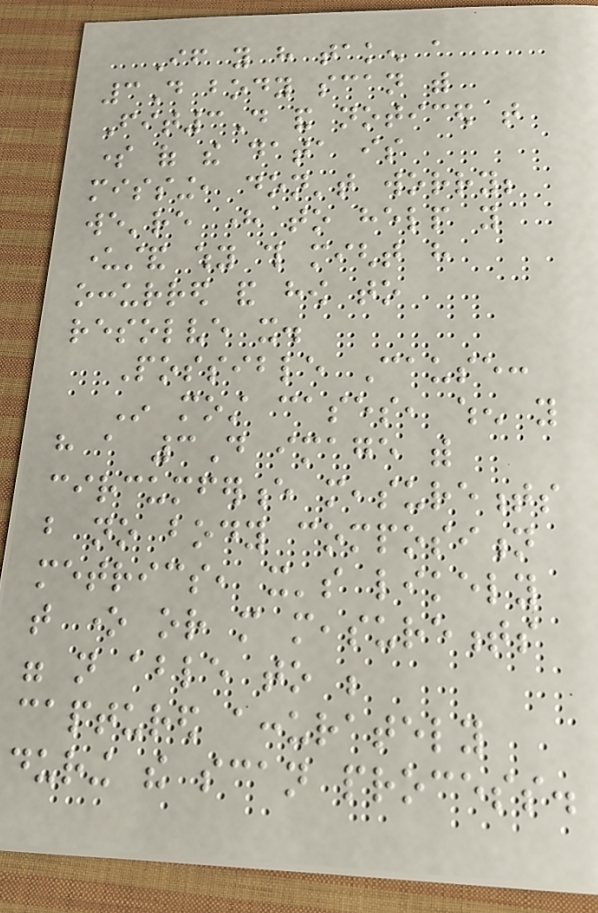If you have taken a
3D body scan with
Fit3D and noticed that
some of the data is
missing, don't worry;
we're here to help you
understand why this might have
occurred and how to
resolve it.
Possible Cause:
In most cases, when you
have a 3D image with
circumference measurements
but no body composition
metrics, it's likely
that one or more measurements
were not able to be
captured accurately
during the scan process.
